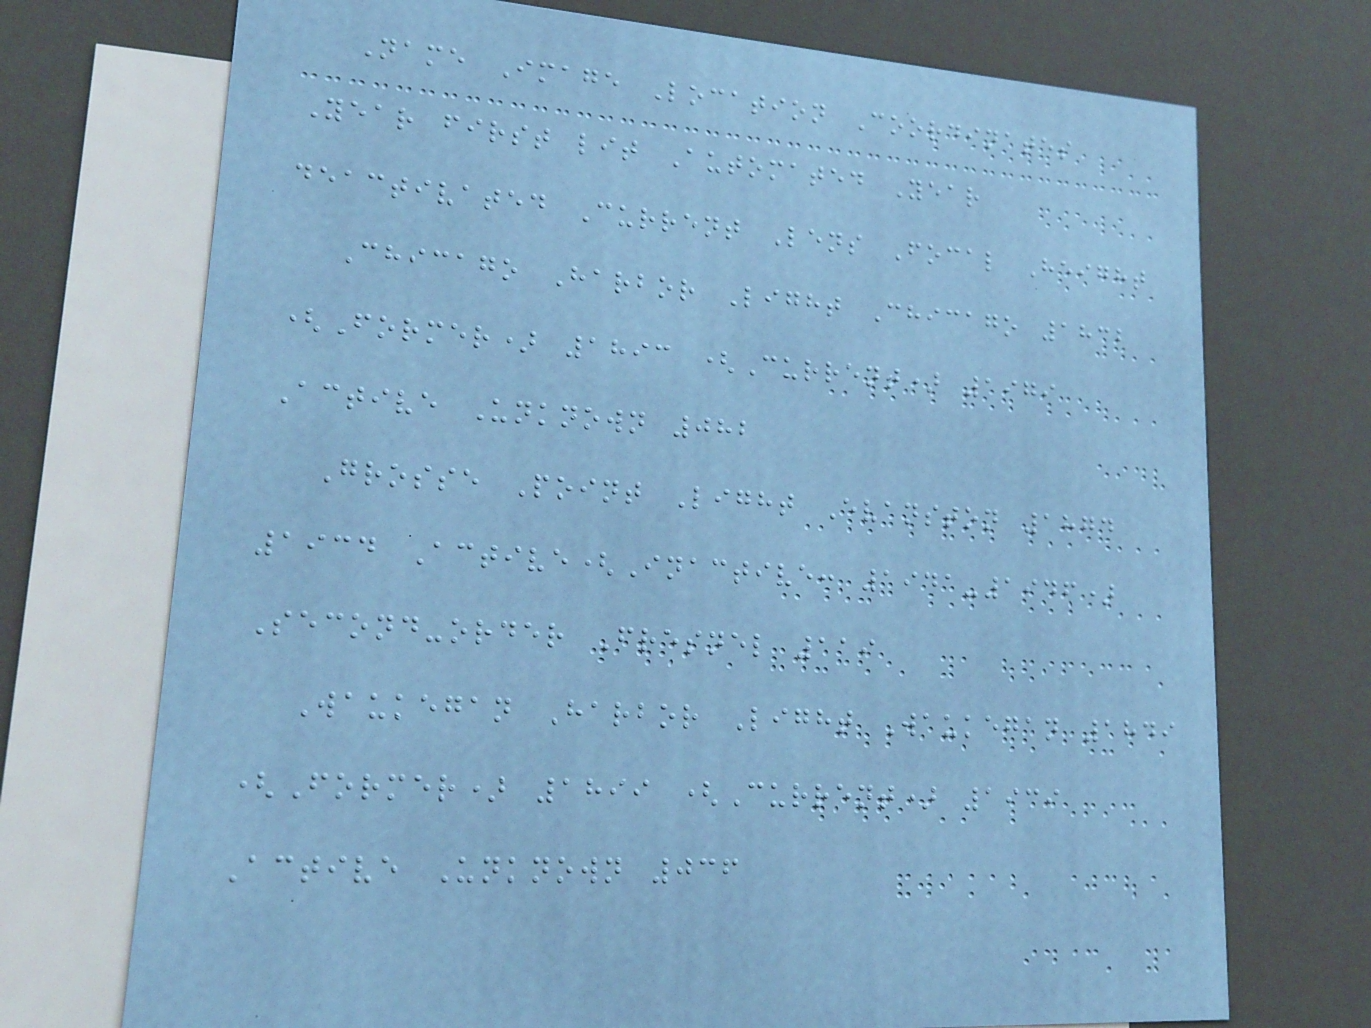Name Image Location Coordinates
Year first lit Automated Year
deactivated Current Lens Focal Height
Chicago Harbor Light Chicago 1832
(Former) 1893 (Current) 1979
Active Unknown 082
Grosse Point Light Evanston 1874
1934 Active(Inactive: 1941-1946)
Second-order Fresnel 119
Waukegan Harbor Light Waukegan 1849
(Former) 1899 (Current) 1939
Active Unknown 036
